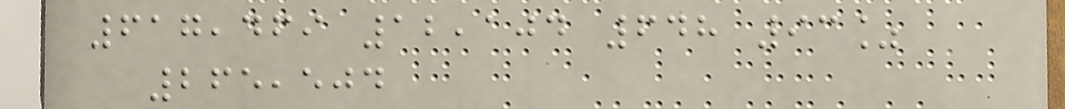617,469 12,104 648 93%
265,504
